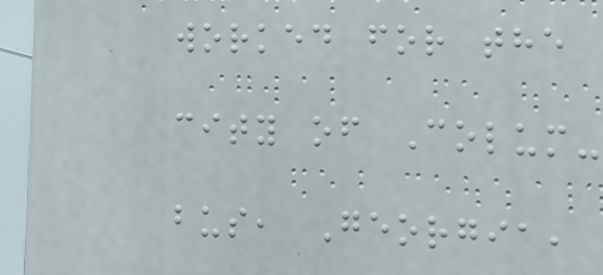worked for the
city of Colum-
bus, Georgia,
